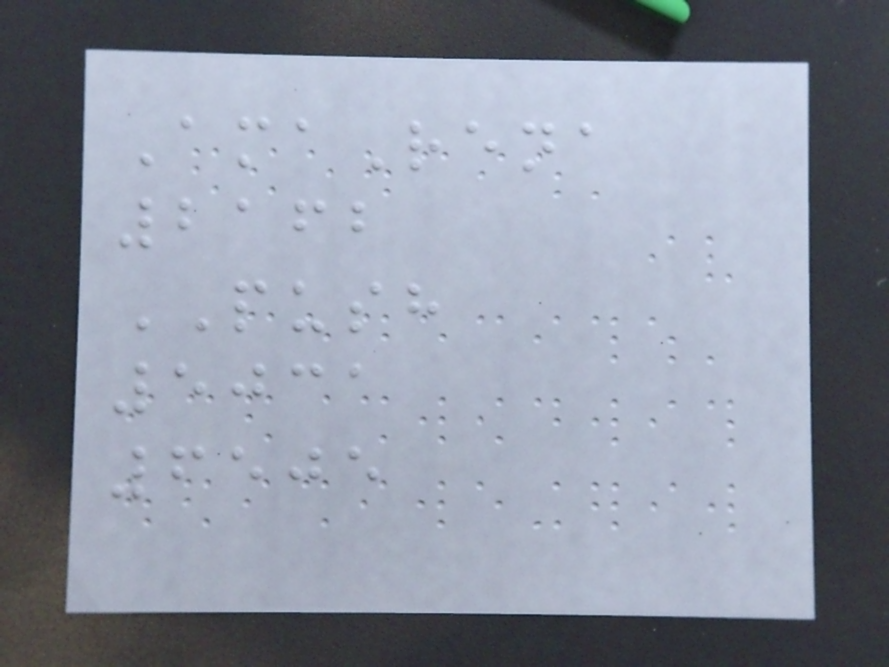AmaRena
2162
PUSH
5031
6505
